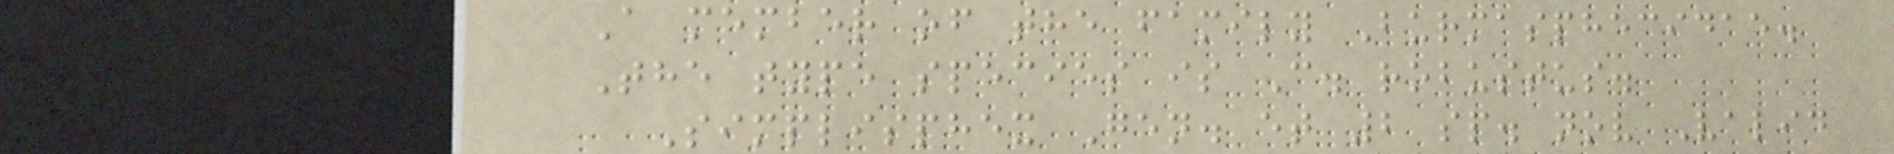A member of the family Burmasphecidae.
The type species is C. robustus.
Simplisphex Gen. et 2 sp. nov Valid
